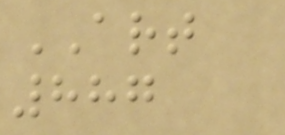ART
887
